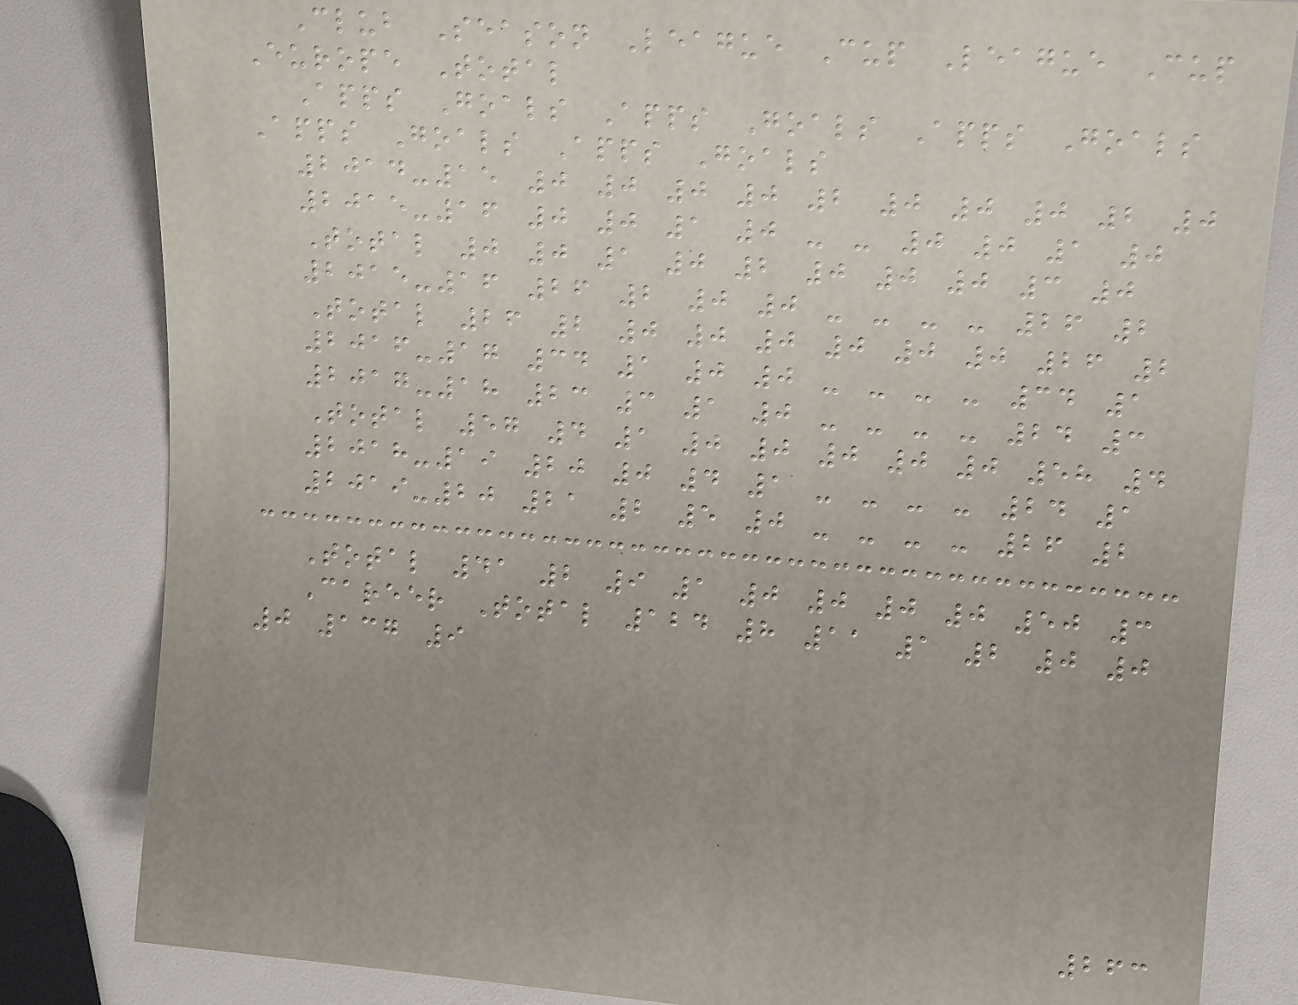Club Season League Cup League Cup
Europe Total
Apps Goals Apps Goals Apps Goals
Apps Goals Apps Goals
2014-15 0 0 0 0 2 0 0 0 2 0
2015-16 0 0 1 0 - - 0 0 1 0
Total 0 0 1 0 2 0 0 0 3 0
2015-16 26 2 0 0 - - - - 26 2
Total 26 2 0 0 0 0 0 0 26 2
2016-17 34 1 0 0 - - - - 34 1
2017-18 23 3 1 0 - - - - 24 3
Total 57 4 1 0 0 0 0 0 58 4
2018-19 20 0 4 1 - - - - 24 1
2019-20 21 2 5 0 - - - - 26 2
Total 41 2 9 1 0 0 0 0 50 3
Career Total 124 8 11 1 2 0 0
0 137 9
263
